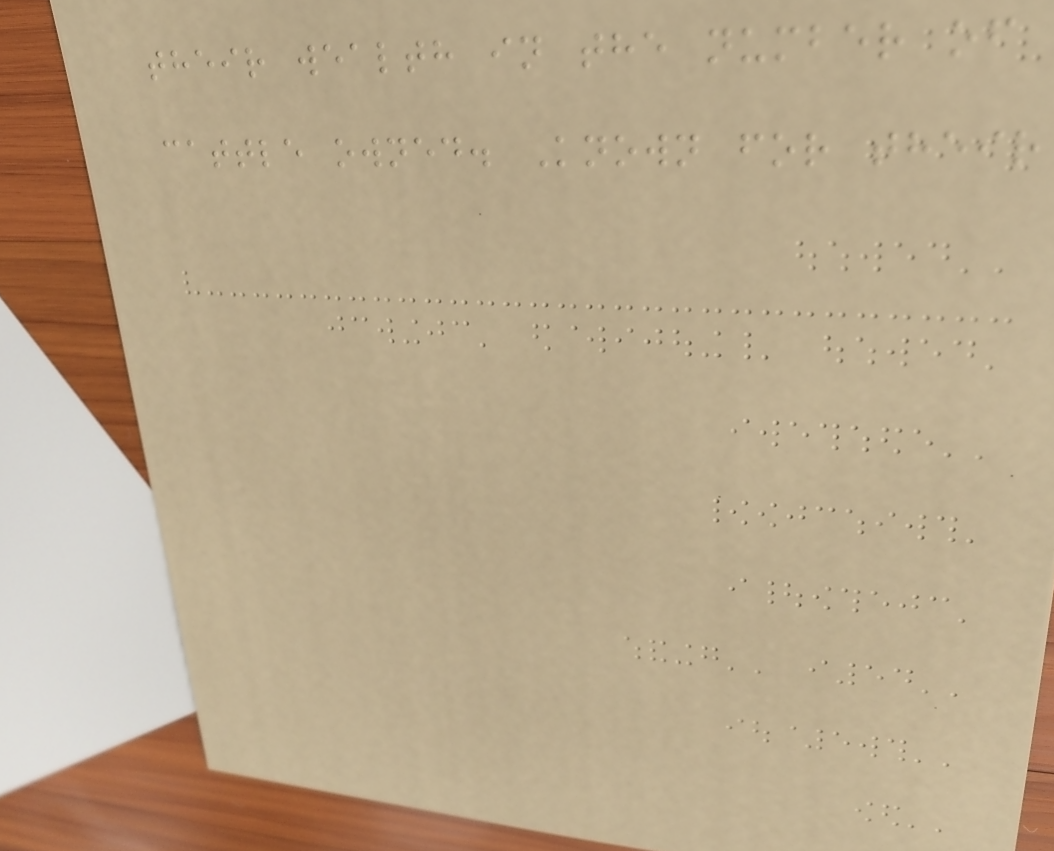their wealth in the number of
cattle owned. Known for their
